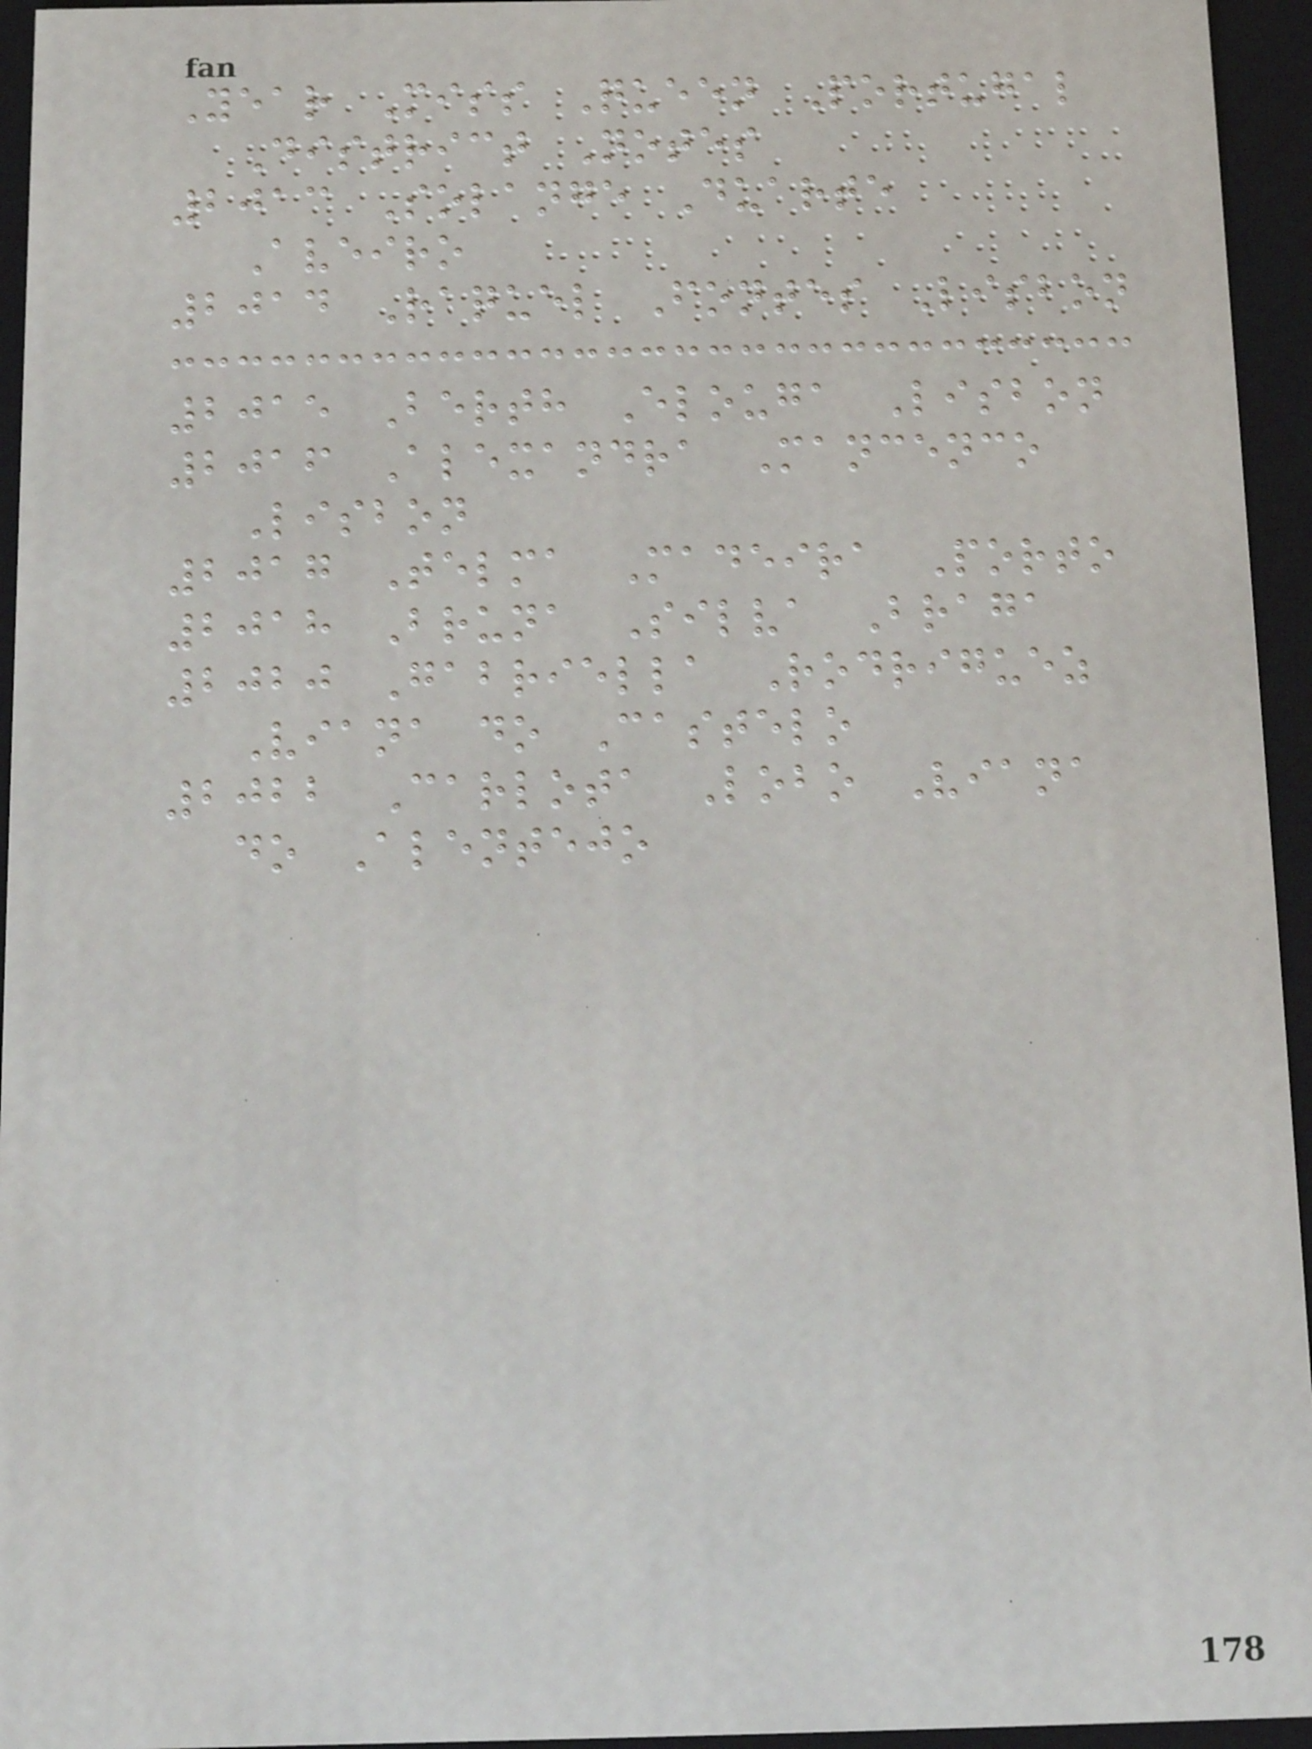Year Miss Queen Portugal
District Notes
2013 Solange Duarte
Aveiro
2014 Raquel Fontes Lisbon
2015 Berth Elouga Lisbon
2016 Alexandra Mancenco
Lisbon
2017 Telma Madeira Porto
2018 Bruna Silva Braga
2020 Gabriella Rodriguez
Viana do Castelo
2022 Carlota Lobo Viana
do Alentejo
